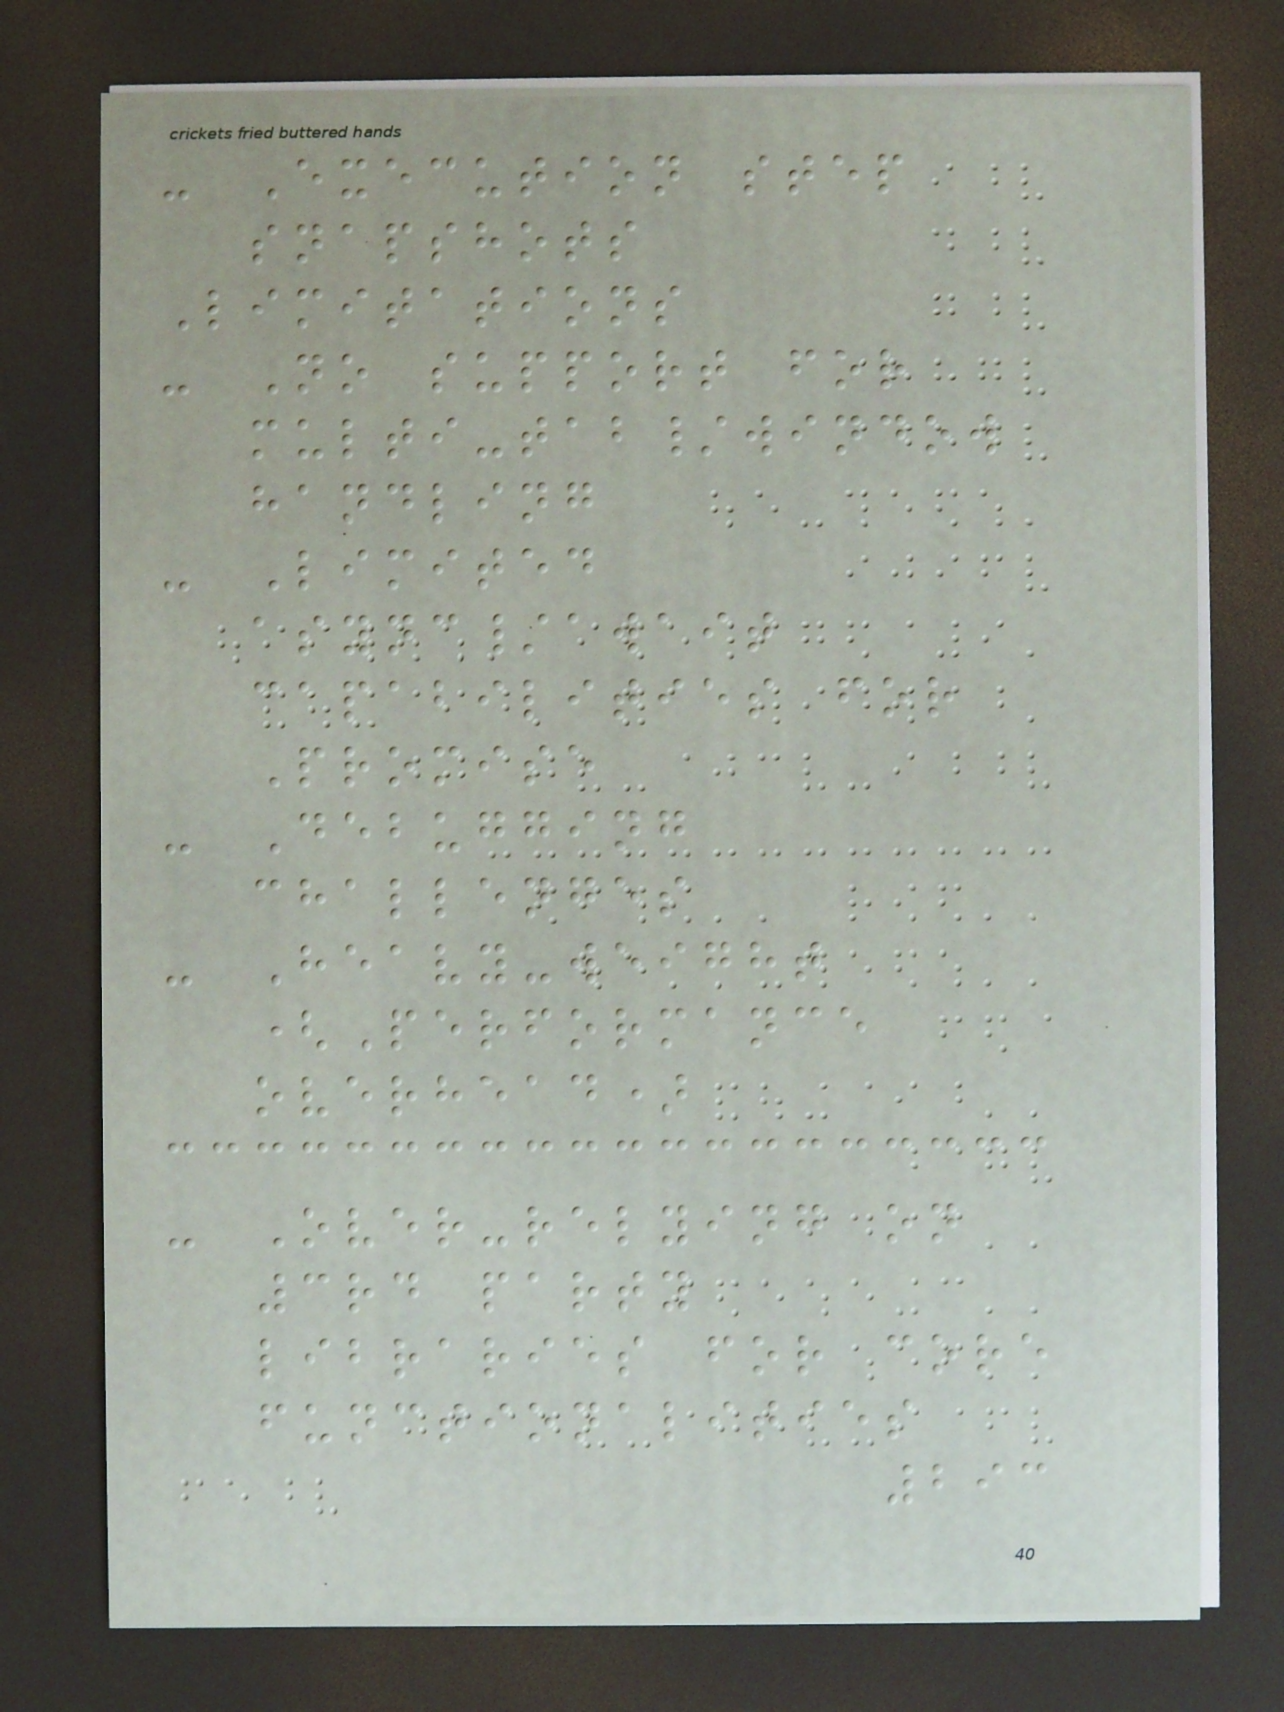- Execution step
snapshots
Limitations
- No support for
multi-tab/window
handling
- Limited
async/await
capabilities for
Promise
- Debugging
challenges
- Heavy-weight
(Performance
overhead)
- Over-relying on
3rd party
libraries for core
functionalities
293
